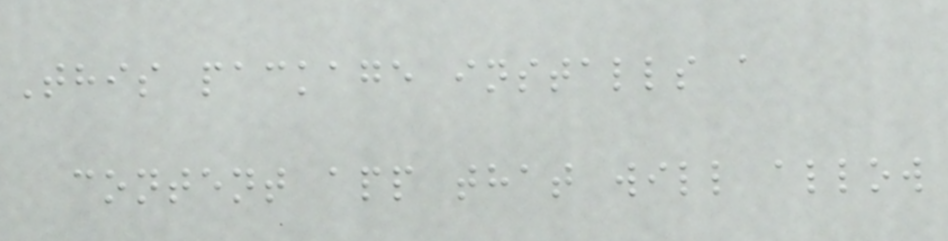This package installs a
content app that will allow
